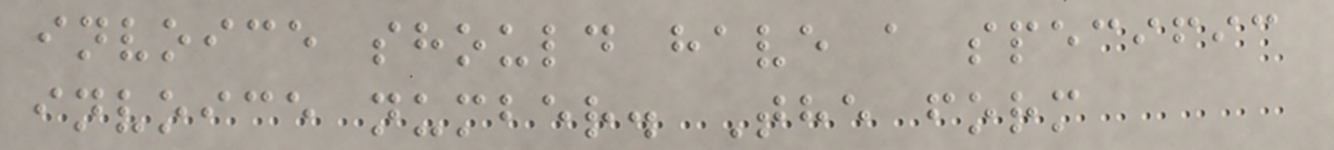invoice should have a specific
invoice number. The form
